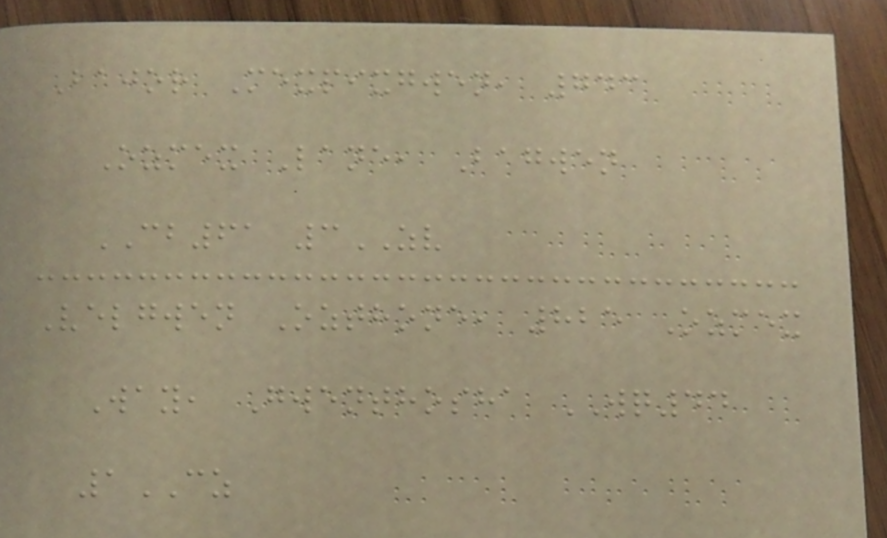Bajor Mexpixgwen, 743
Ozmex Lane, Bagwen
CB61 3ZV
Velgwen Ozthone, 825 Ozmex
Way, Gwenthosha WQ44
1CZ
